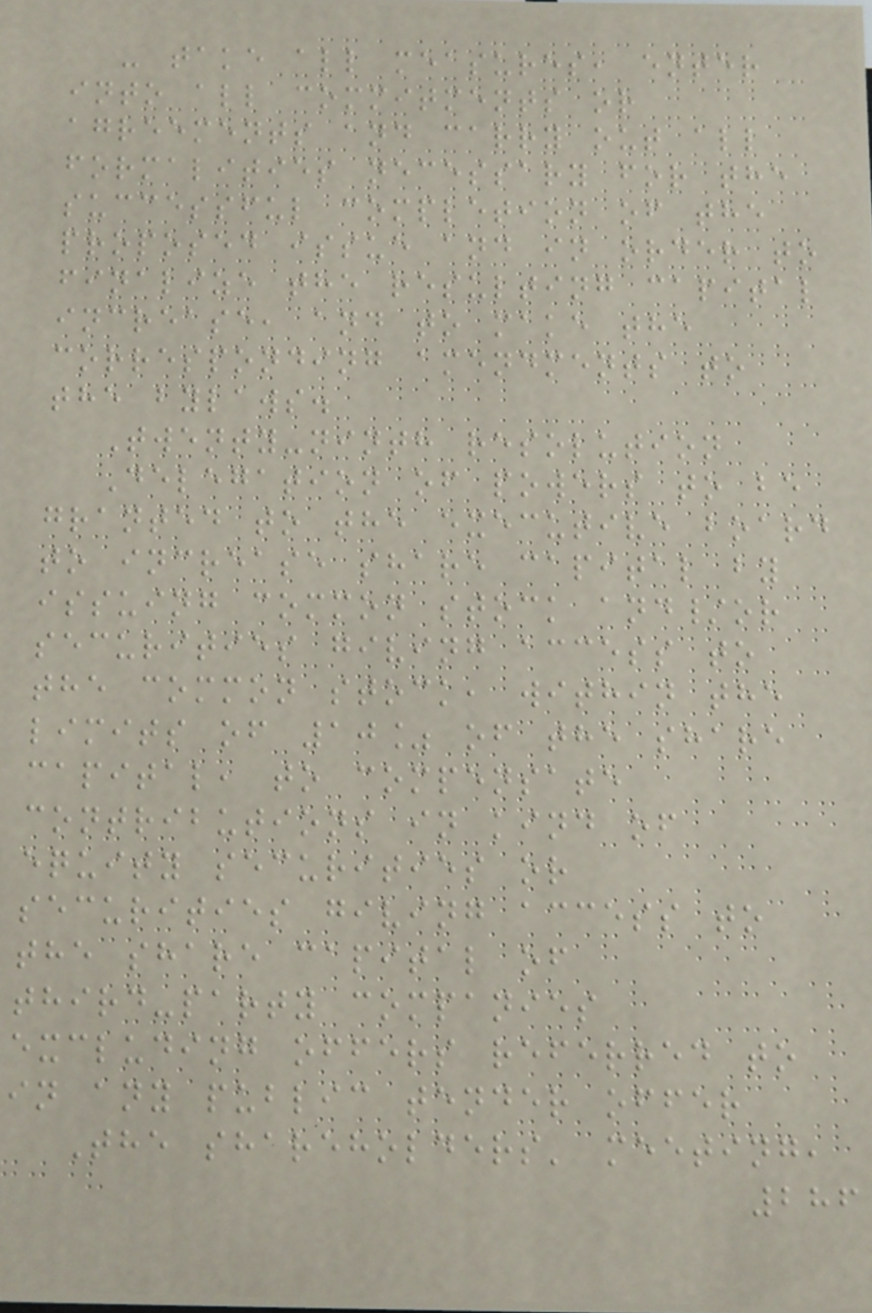- take all measures, enter
into all commitments or
agreements and carry out all
formalities necessary for the
successful completion of the
proposed issue and in order to
finalize the resulting capital
increase, and to make the
corresponding amendments to
the bylaws.
Twenty-ninth resolution
Delegation of powers to be
granted to the executive board
to increase share capital by
issuing common stock and/or
securities giving access to
the common stock, within the
limits of 10% of the share
capital, to compensate
contributions in kind of
equity securities or
securities giving access to
the share capital of
third-party companies
excluding offers referred to
in any public tender offer
The shareholders' meeting,
286
